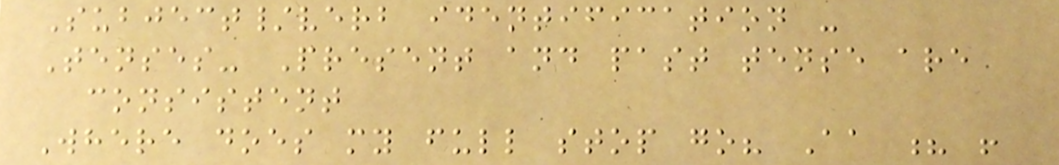Subject/verb identification -
Tenses- Present and past tense are
consistent
Where does my full stop go? Aa ? !
